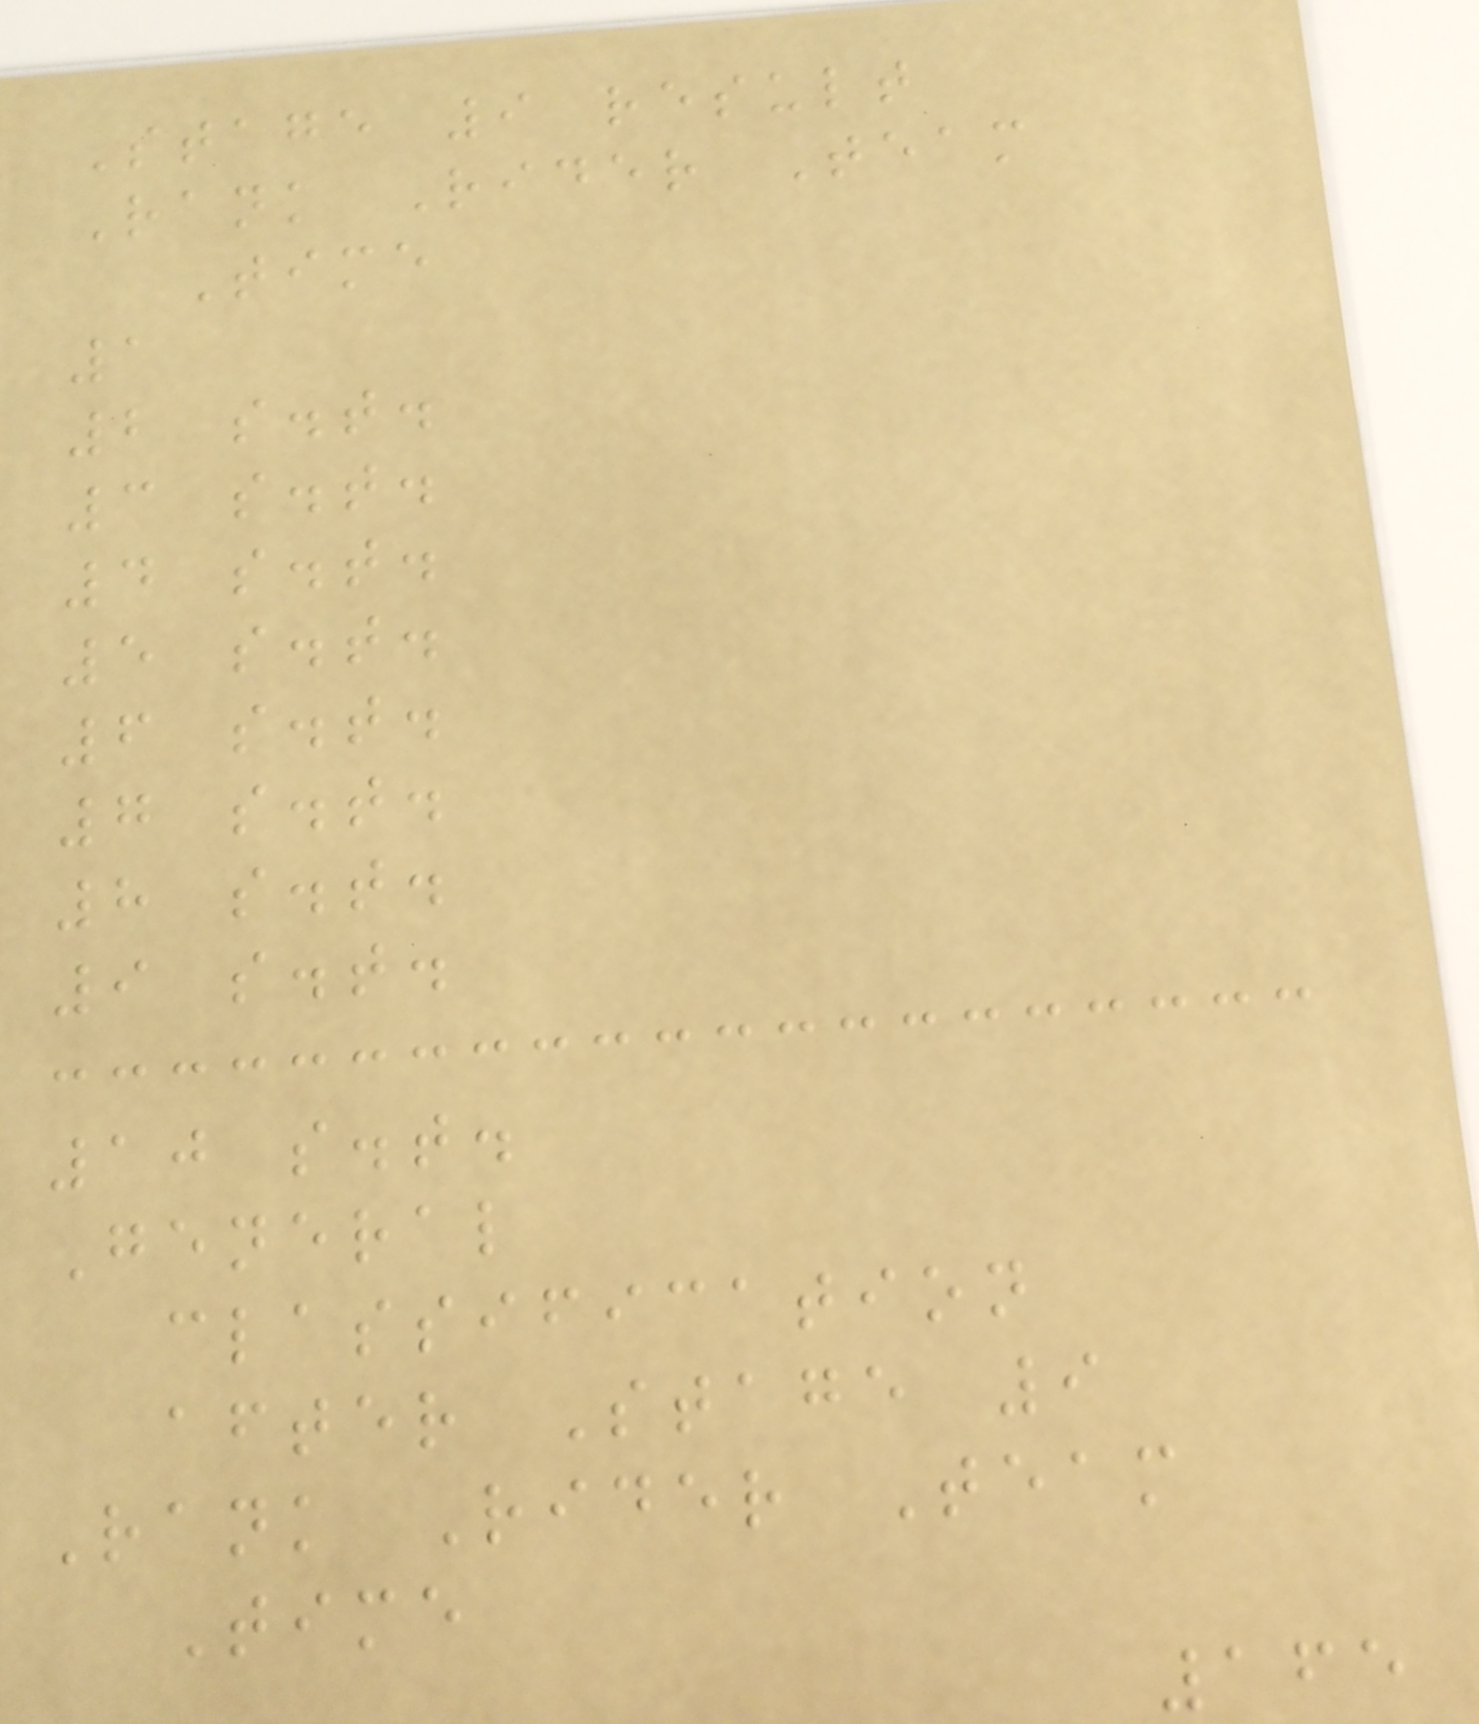Stage 9 result
Rank Rider Team
Time
1
2 s.t.
3 s.t.
4 s.t.
5 s.t.
6 s.t.
7 s.t.
8 s.t.
9 s.t.
10 s.t.
General
classification
after Stage 9
Rank Rider Team
Time
165
